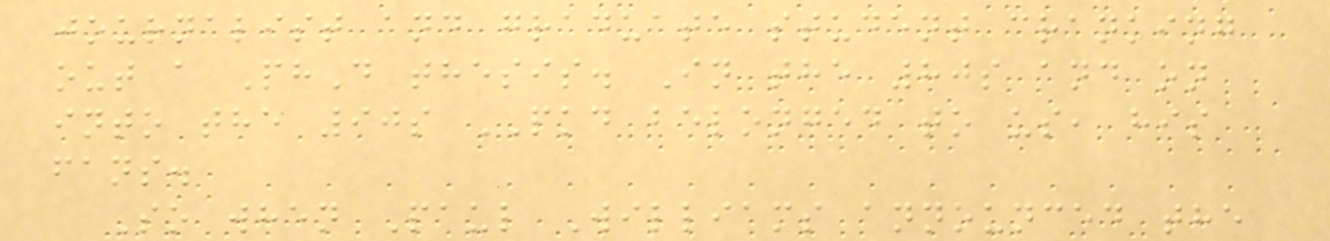journalist and graduate student cranking
out a PhD thesis. In the 80s and on
into the 90s PKD belonged to us, his
fans.
So when Paul Williams announced the
